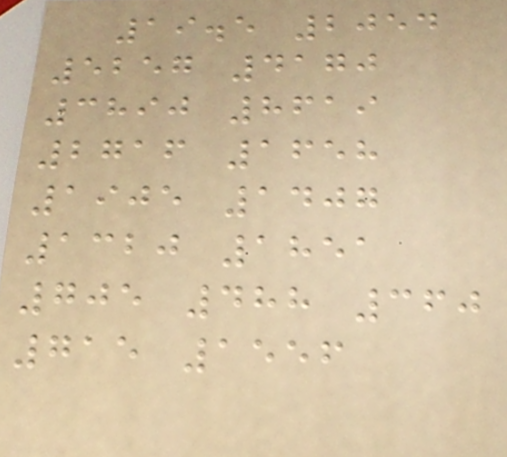19.5 2054
5257 4170
3890 8619
2716 1658
1905 1407
1320 1851
705 488 360
715 1556
